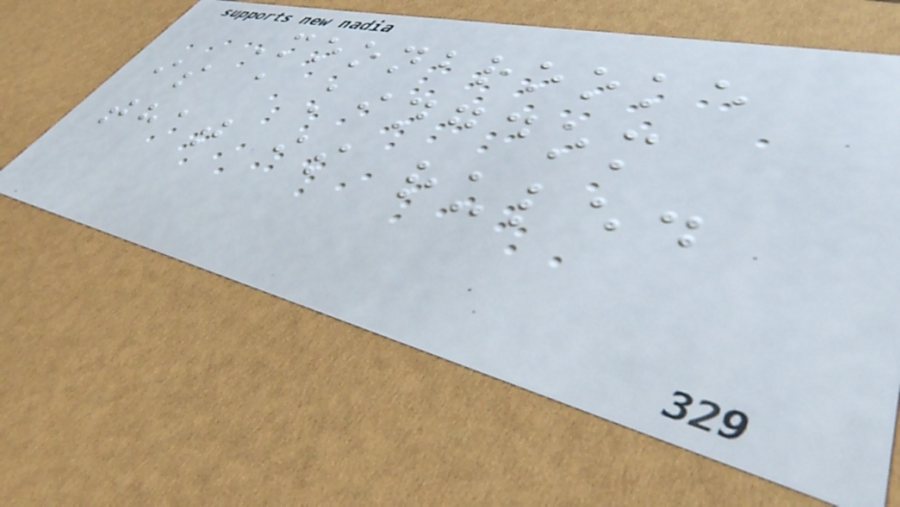Moonbrooke
is a kingdom
that is ruled
